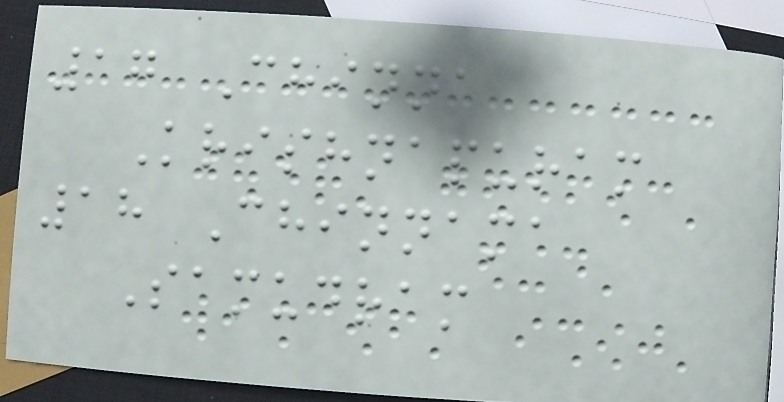17 Chinna
Krishnapuram
18 Chinnama
Samudram
